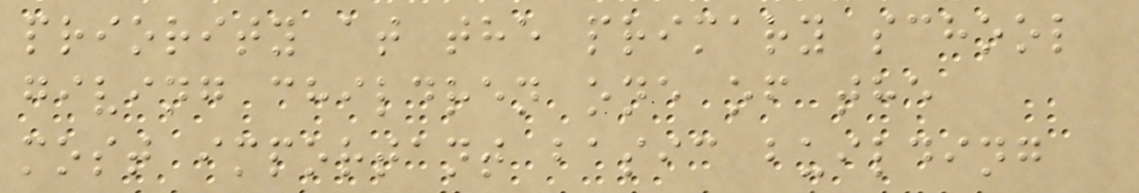priority at the primary school
giving children one of the
most important basic building
